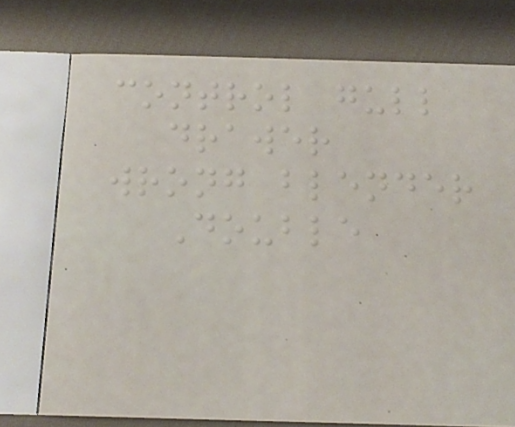control gull
drawer
wrong blender
Double
